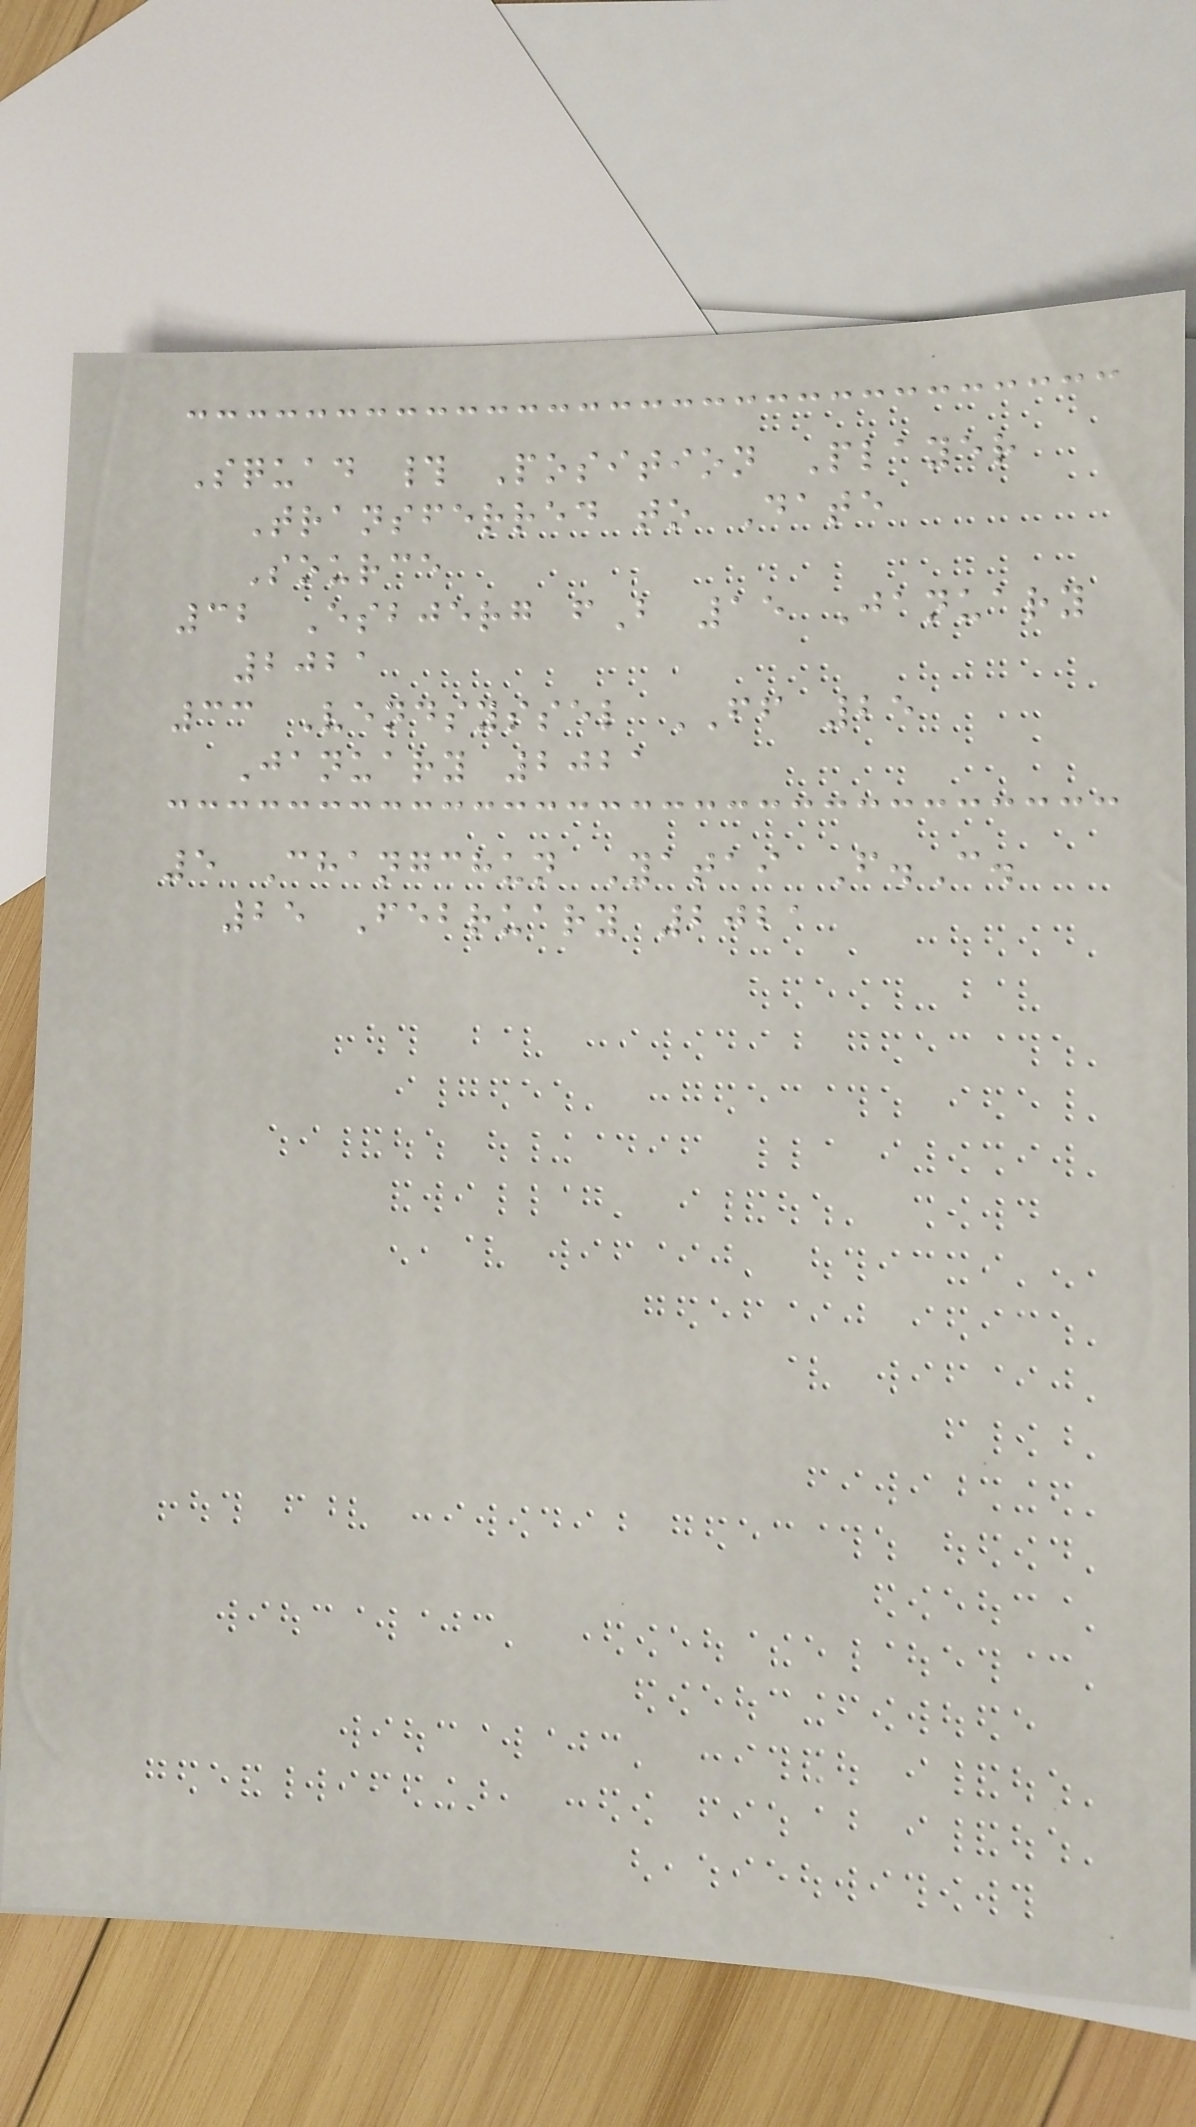Squad # Position Player
Transferred to Date
Source
32 Esbjerg fB 15 January
2021
33 Vendsyssel FF 25
January 2021
5 Changchun Yatai F.C.
25 February 2021
